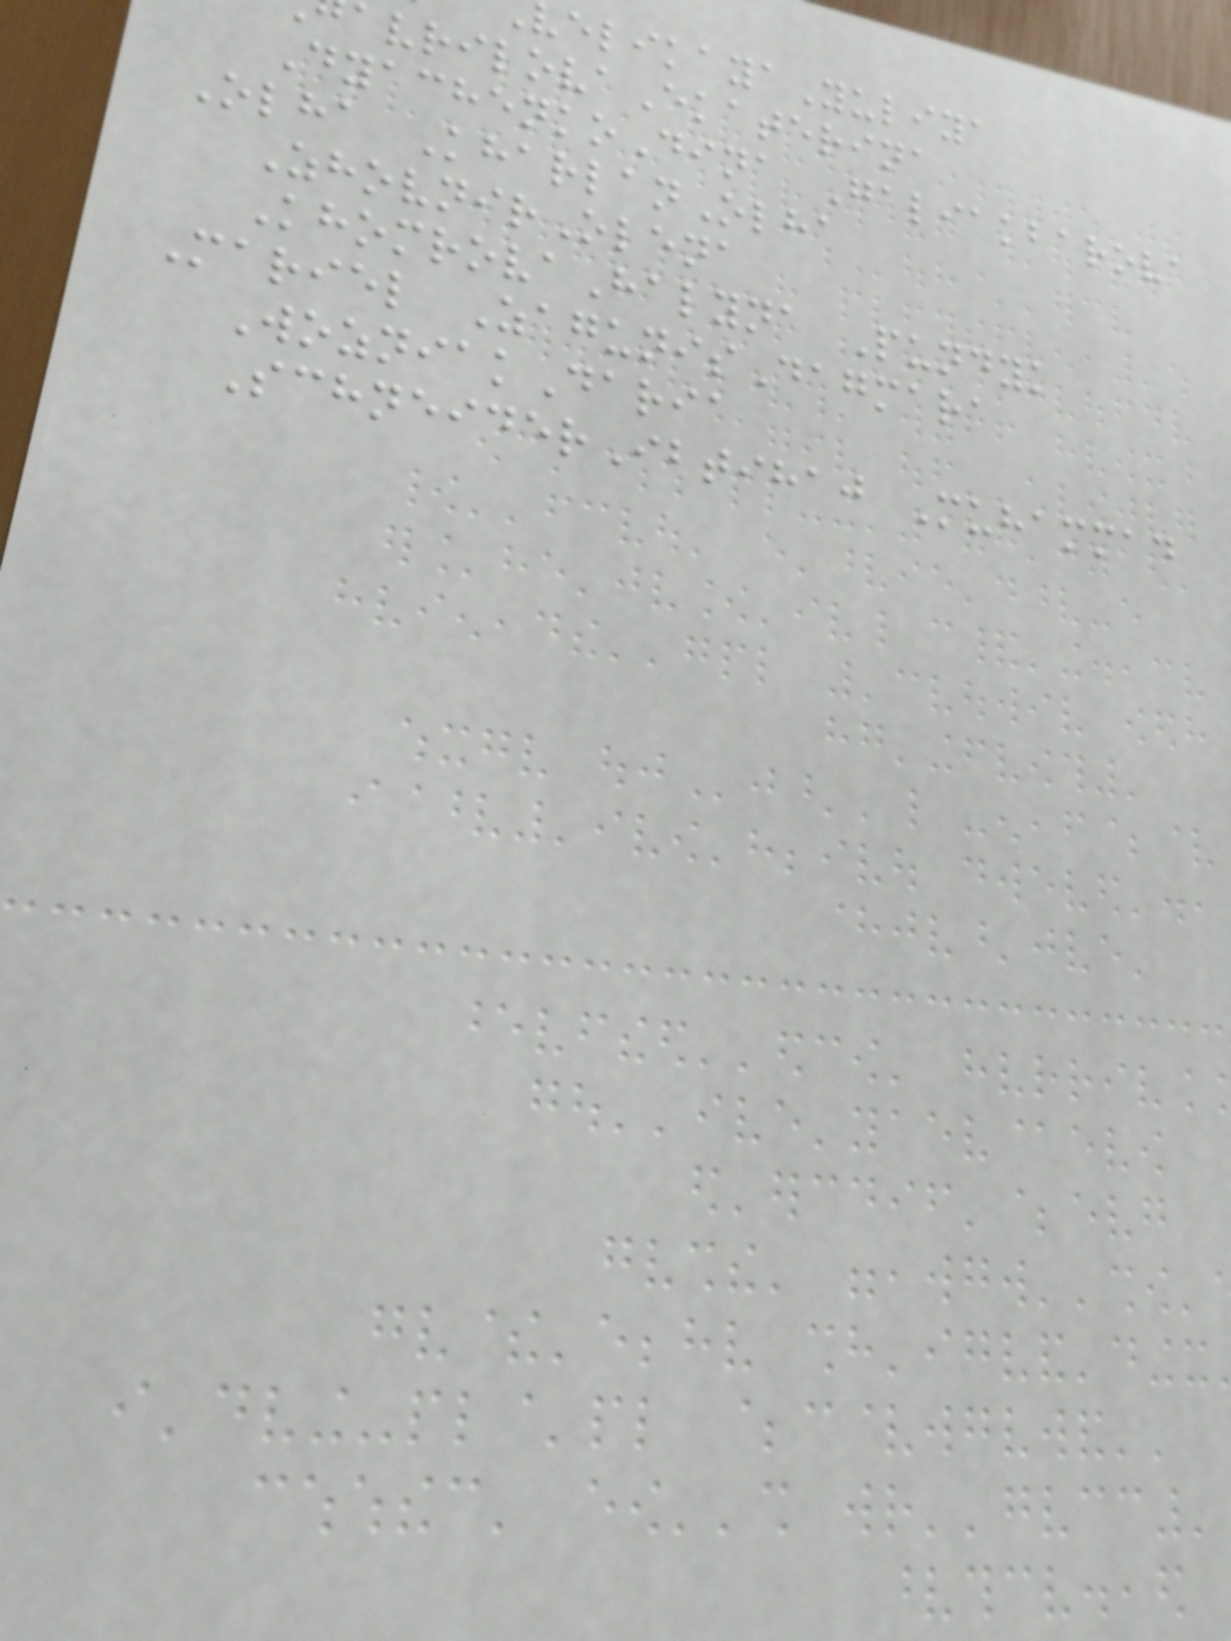elikayaYuliya
avrilovaEkaterina
DyachenkoDina Galiakbarova
Olha KharlanOlha
ZhovnirOlena
KhomrovaHalyna Pundyk
Mariel ZagunisDagmara
WozniakDaria
SchneiderIbtihaj Muhammad
